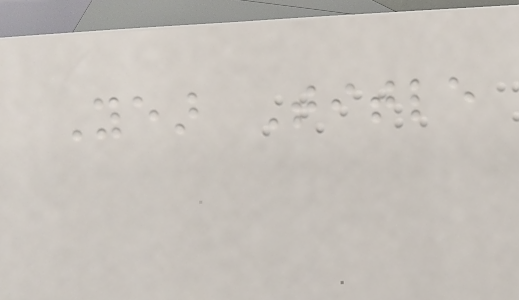Year Title
